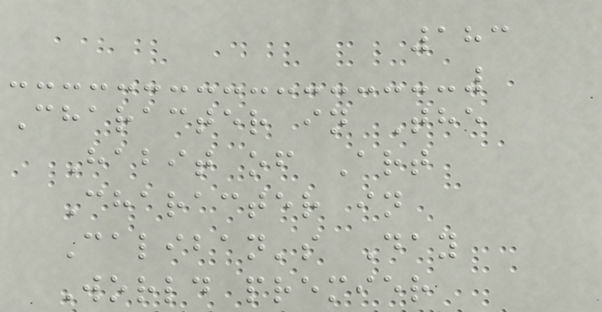183
Character in The
Habit of Art
Character in
Caliban's Day
World premier
